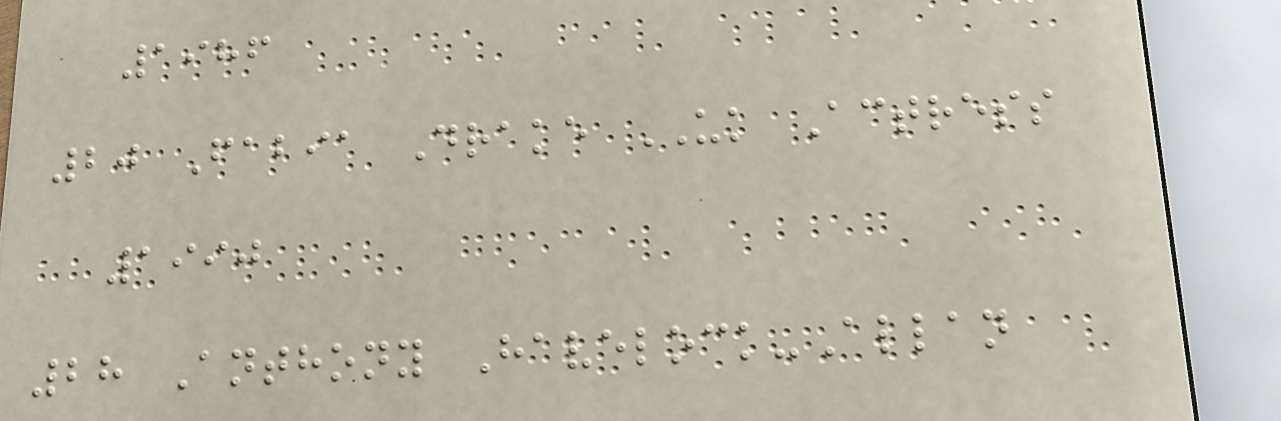1986
20 Fabia Drake UK Actress
1990
28 Anthony Havelock-Allan
